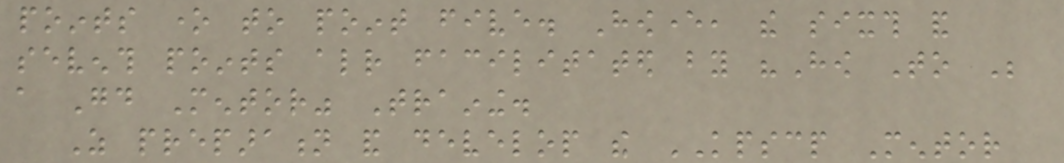points one to point five. However, the sixth and
seventh points already facilitated by "How To Be
a Good Mentor" Training.
As preparation and develop the KPSCP Mentor
